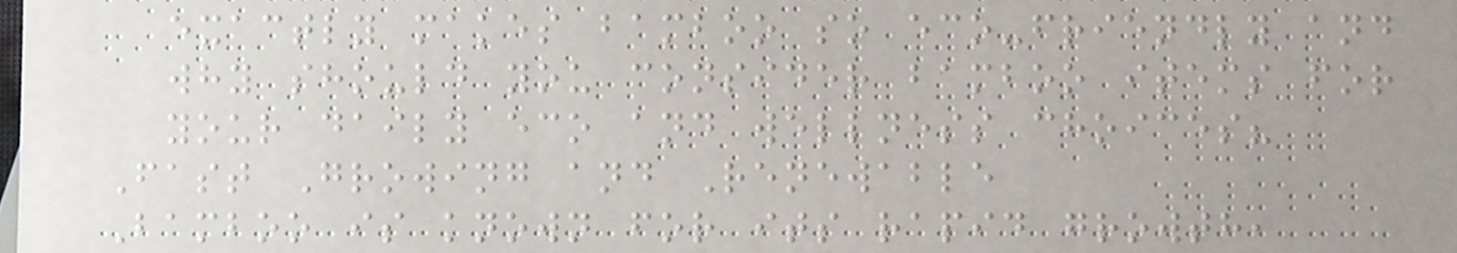exactly makes bamboo so eco-friendly and
why should you consider bamboo items for
your daily eco and wellness choices?
Fast Growing and Renewable
Bamboo is known for its rapid growth,
